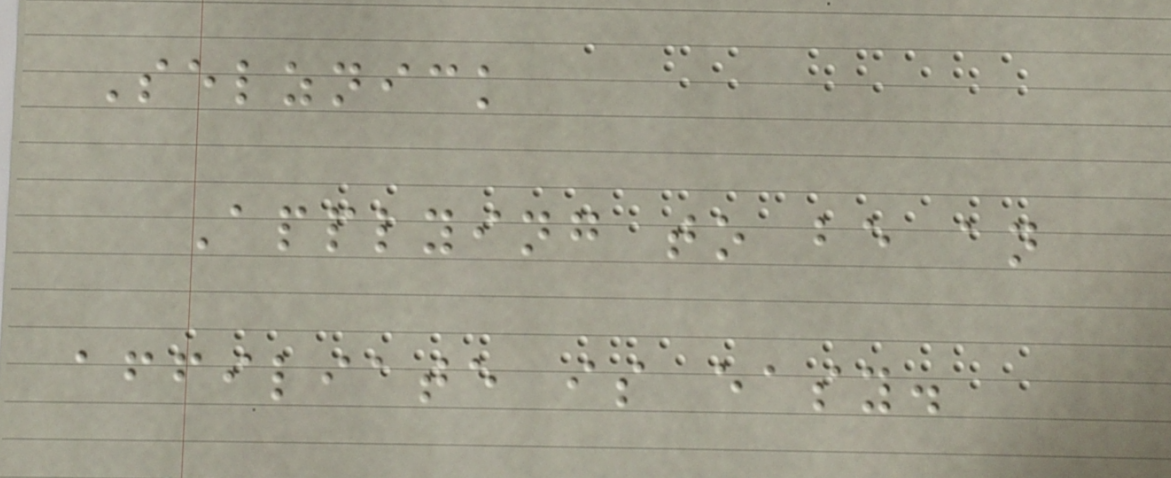Selznick
Applying to be an
affiliate is easy.
